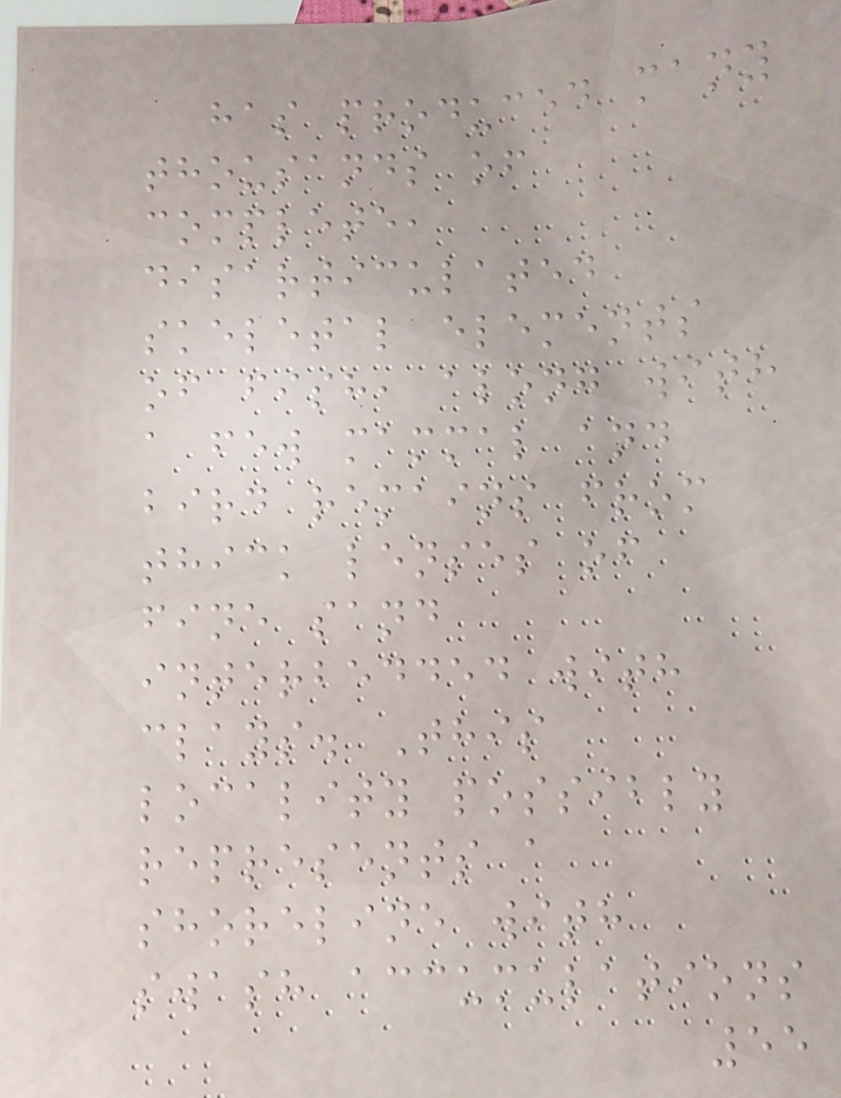has produced many
thousands of
complete,
disarticulated
skeletal elements
of fish, along with
a few mammal and
bird remains from
thick lenses of
fine sand
interbedded with
clays. This
locality possibly
represents a
shoreline with
swash accumulations
55
